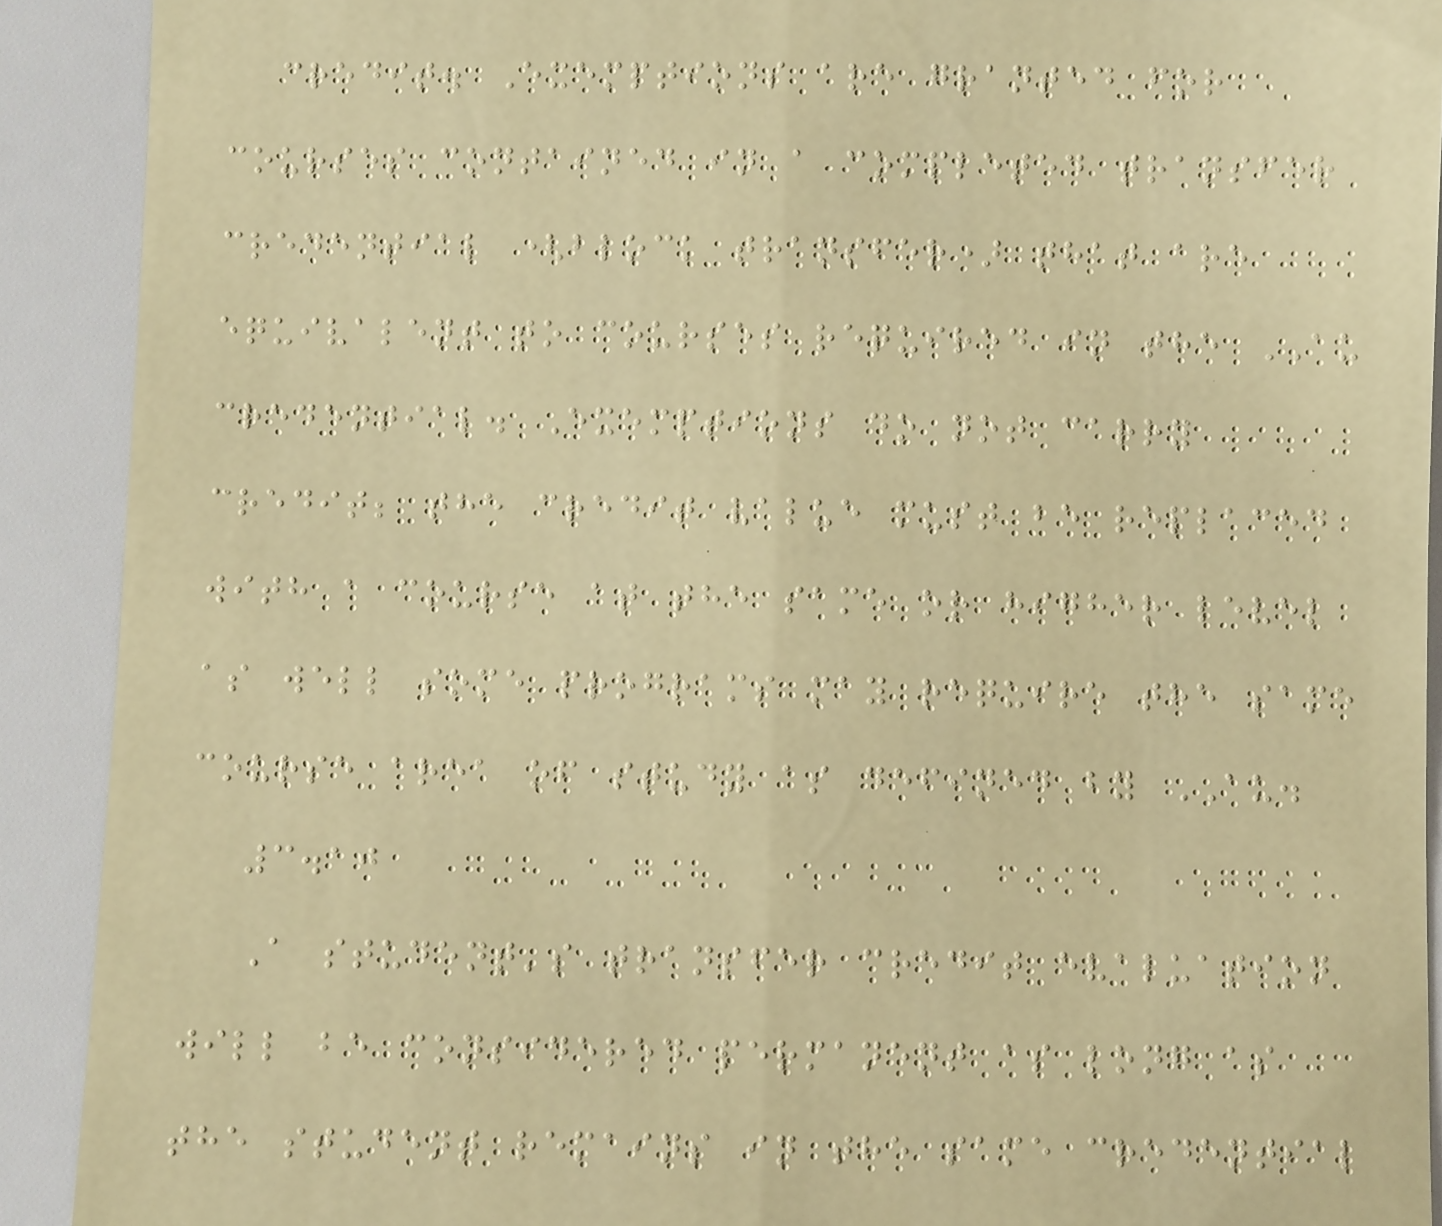credit. Exemptions are granted for
courses contained in a completed transfer
credential (block transfer) that are
equivalent to courses required in the AU
credential. Exemptions do not carry
credit; the credit value must be replaced
with a course at the same or higher level
as well some programs may require the same
course area of study as defined by AU.
3.10
A student's transfer credit evaluation
will be considered permanent as long as
the student remains in the same credential
